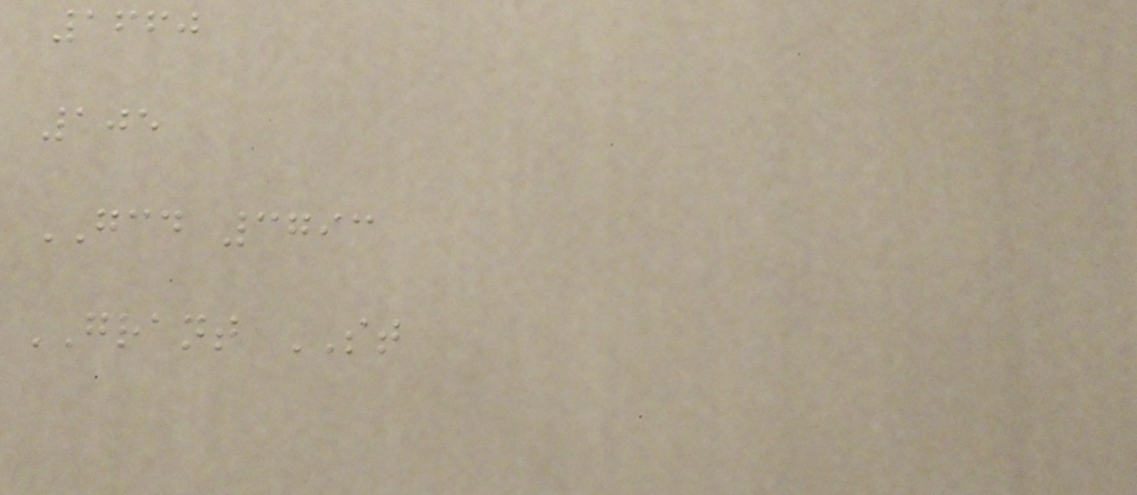1660
105
GCD 3793
GRANT ST
